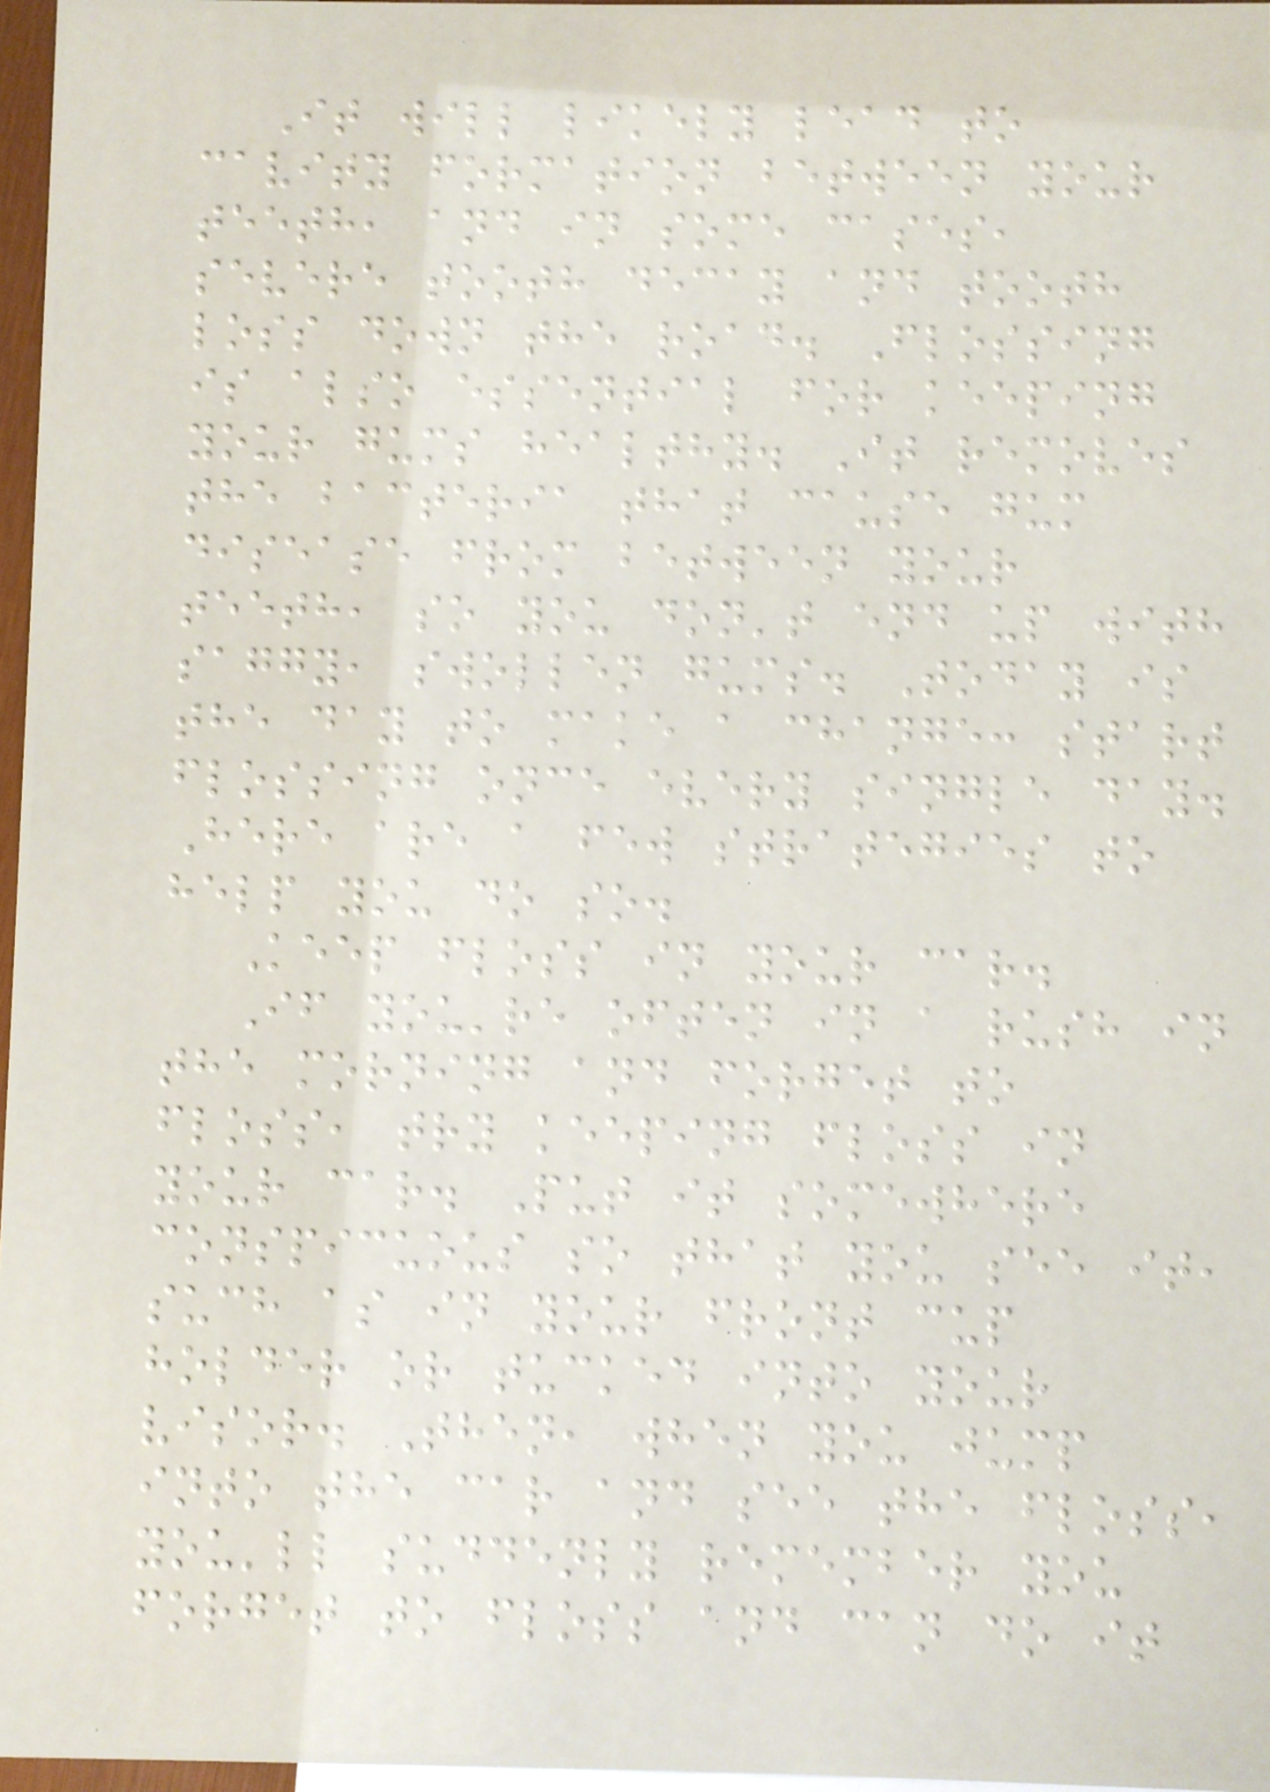It will likely lead to
cavity formation between your
teeth, and in some cases,
severe tooth decay and tooth
loss down the road. Flossing
is also essential for keeping
your gums healthy. It removes
the bacteria that cause gum
disease from between your
teeth, so you don't end up with
saggy, swollen gums. Today is
the day to make a change: start
flossing once every single day.
Here are a few strategies to
help you do so.
Keep floss in your car.
If you're often in a rush in
the morning and forget to
floss, try keeping floss in
your car. Put it somewhere
conspicuous so that you see it,
such as in your front cup
holder or tucked into your
visor. Then, when you jump
into the car and see the floss,
you'll suddenly remember you
forget to floss and can do it
